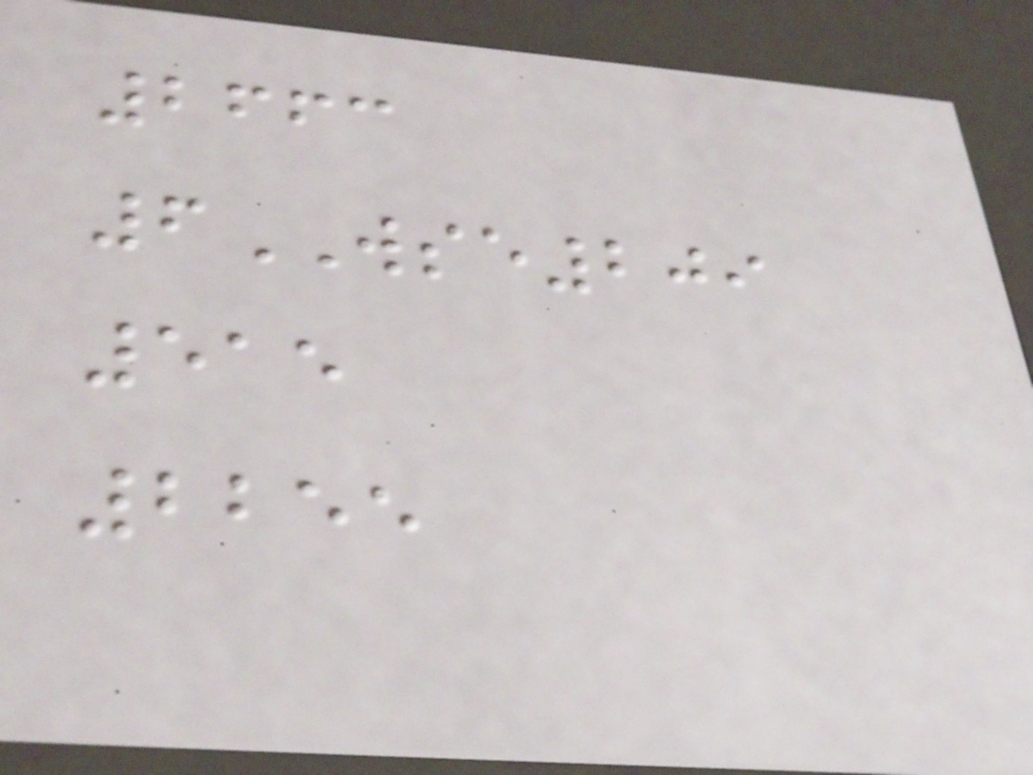2663
6WSE209
515
2255
